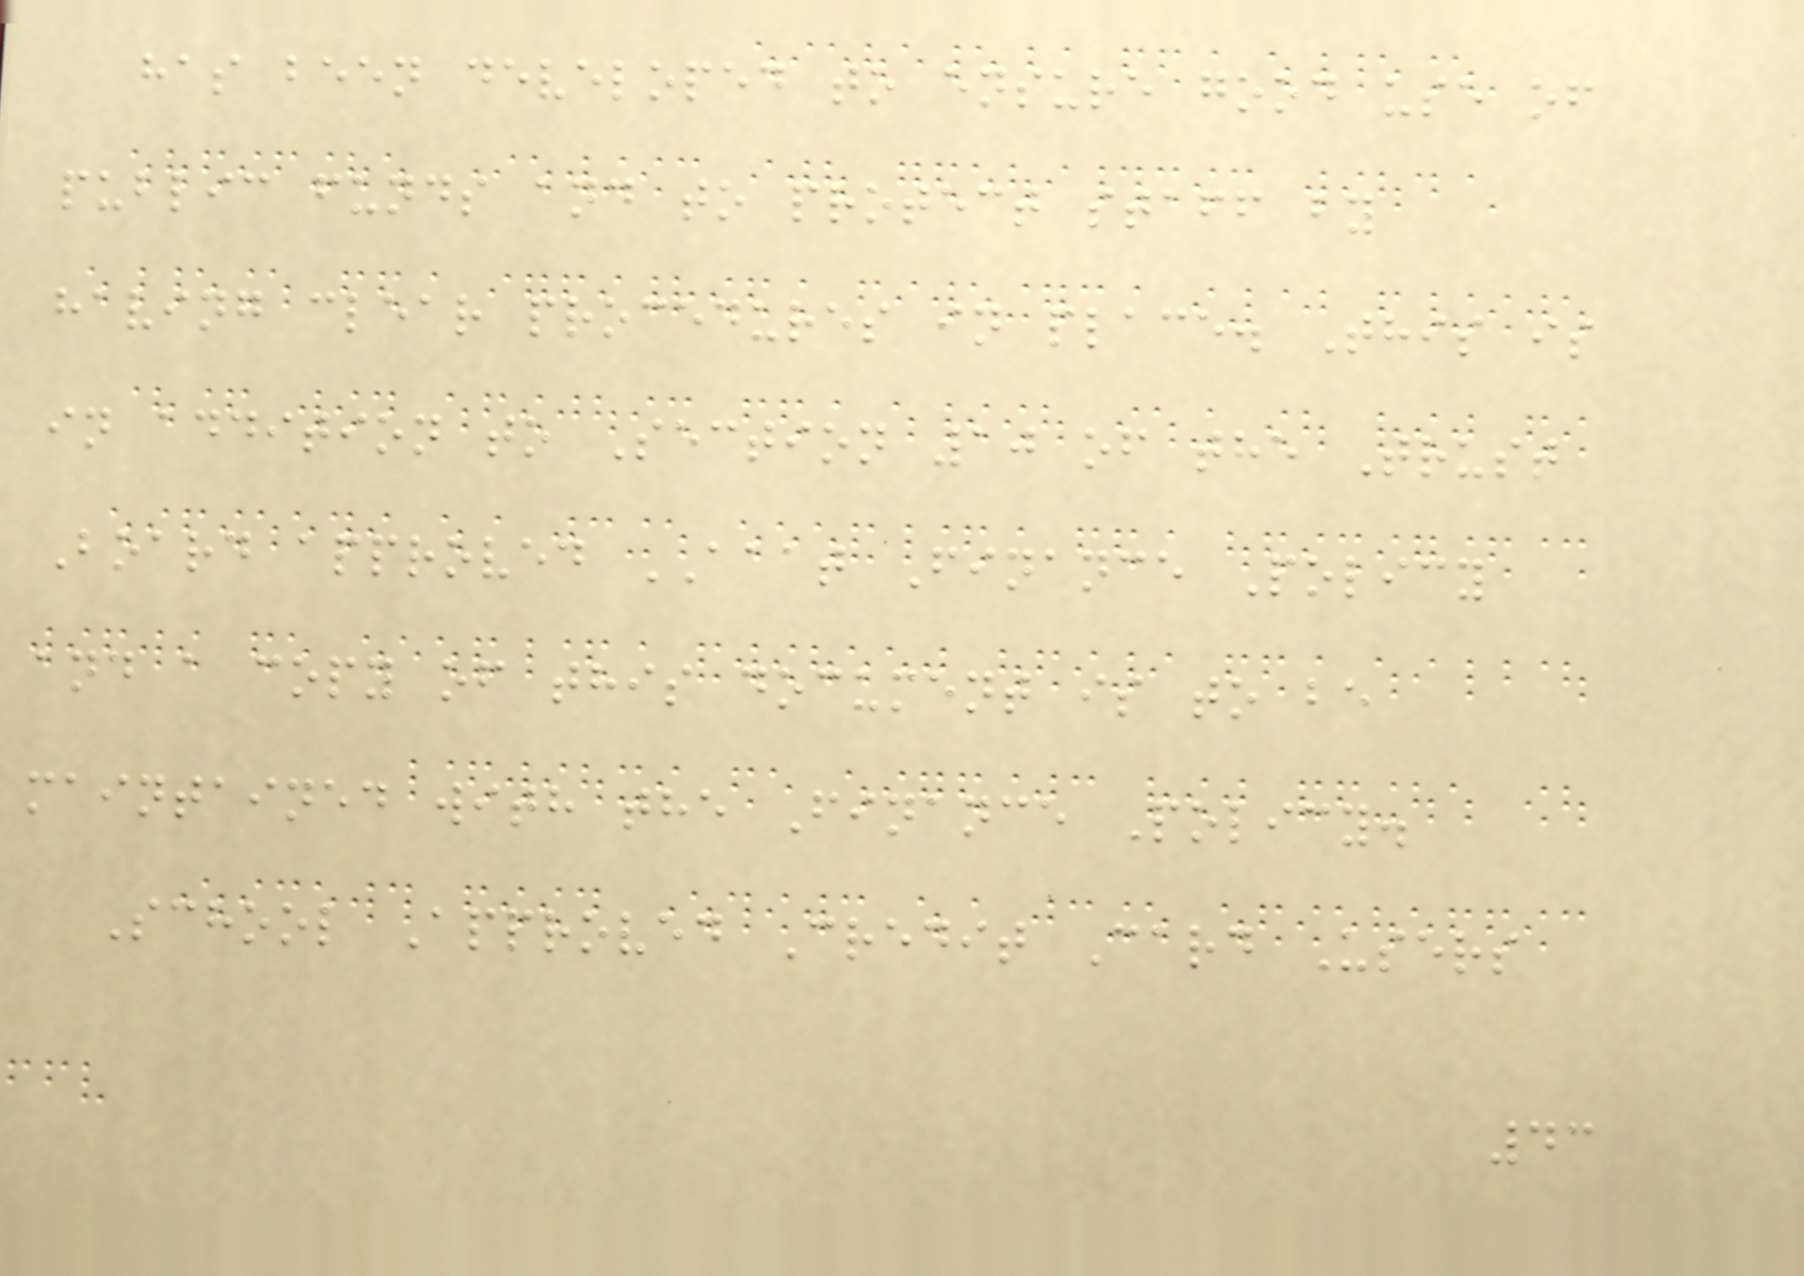has been developed to ensure good use of
public funds and to protect staff by
having clear procedures in place. This is
in addition to Section 10 of the Trust
Board approved AAAT Finance Policy
and a copy of this document is to be
maintained with the Finance Policy.
School Approved Credit Card Users
43
